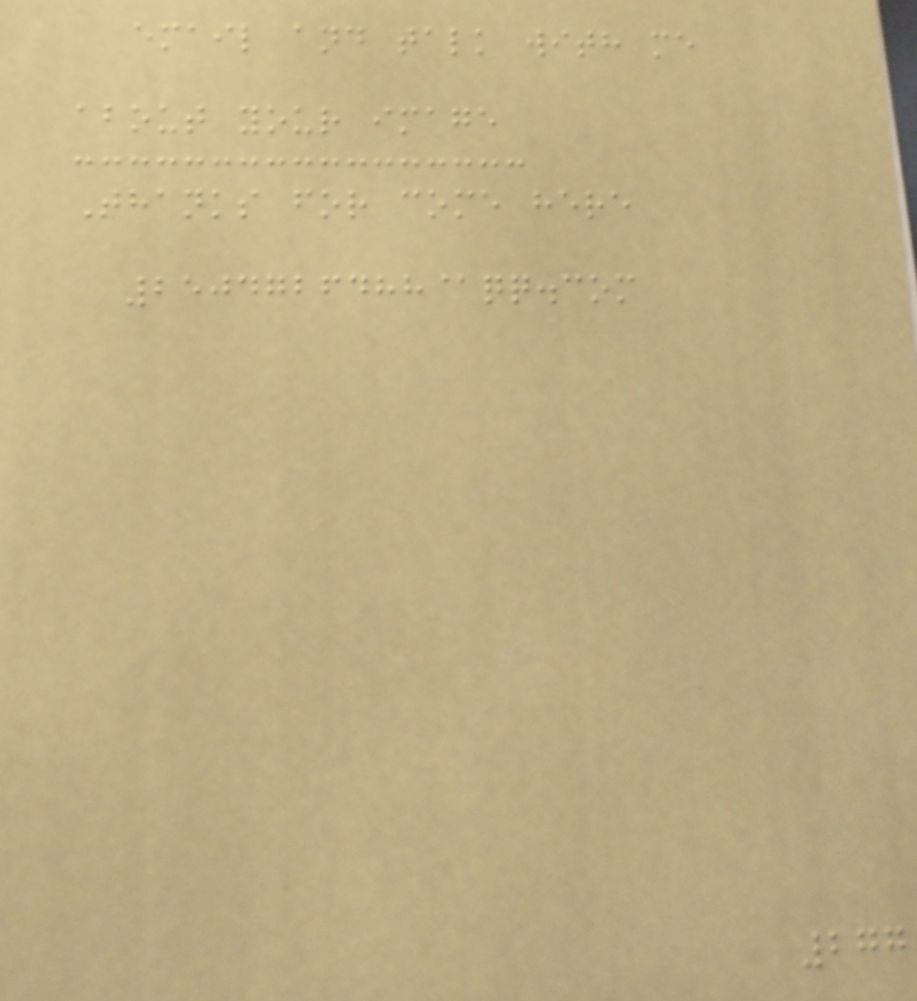email and talk with me
about your image
Thanks for come here
2504726488@qq.com
277
